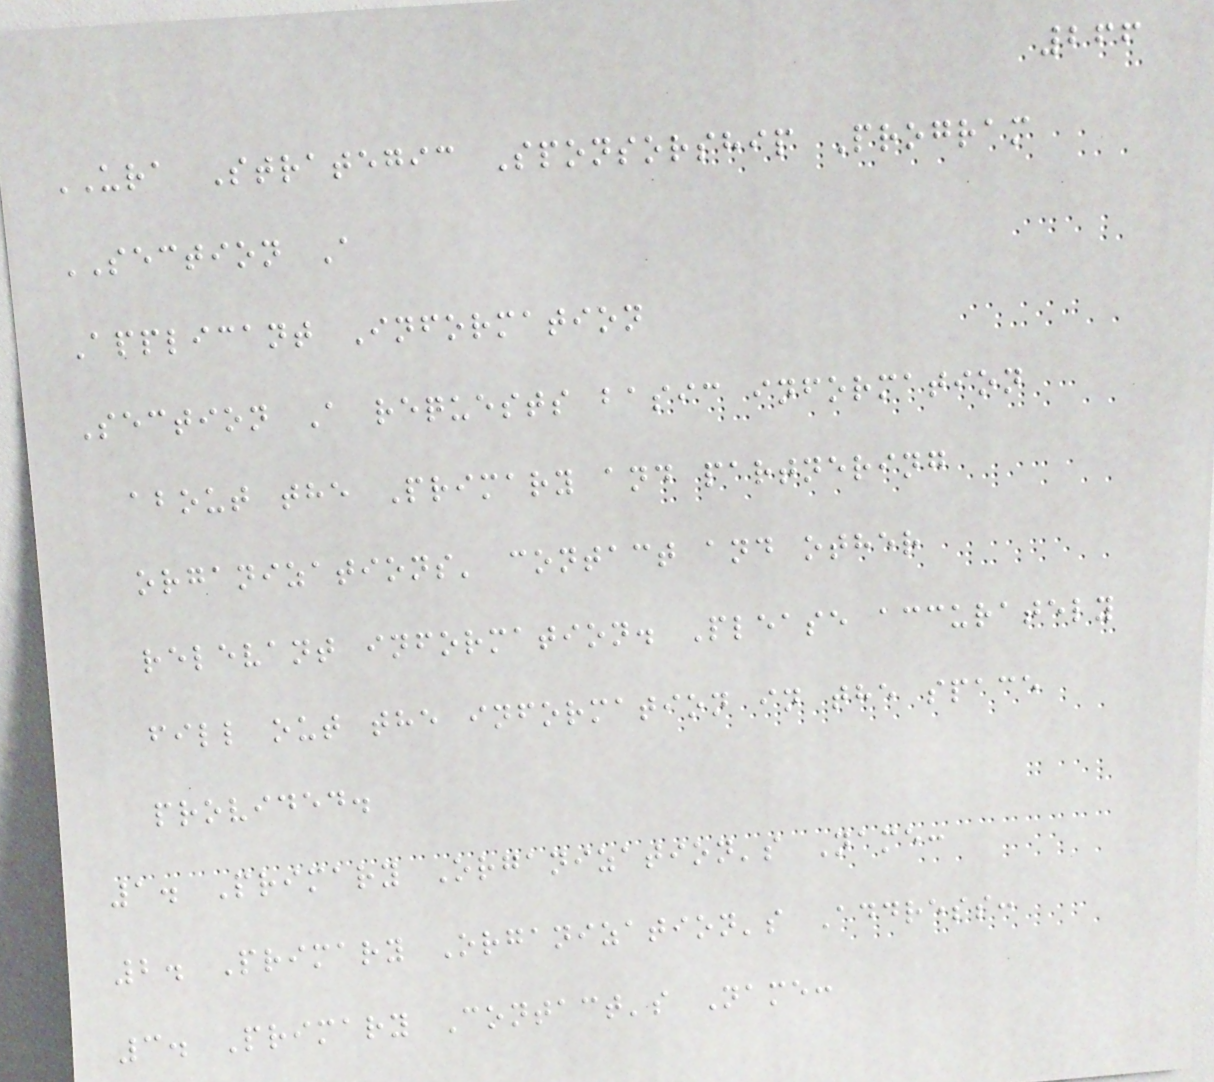266
URA Strategic Sponsorship Program
SECTION A
Applicant Information
Section A requests basic information
about the Primary and partnering
organizations' contact and other
relevant information. Please accurately
fill out the information in the space
provided.
1. Primary Organization's Name:
2. Primary Organization's Address:
3. Primary Contact's Name:
